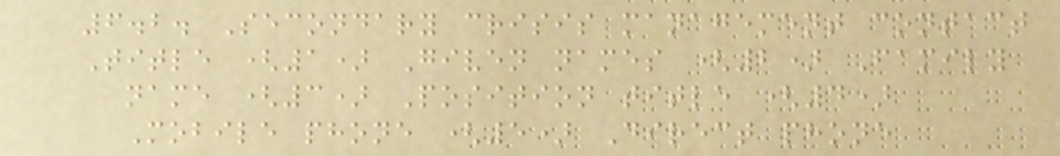6.2. Secondary crisis management contact
Title (1) Given names (2) Family
name (3) Position title (4)
Mobile phone (5) Direct phone
